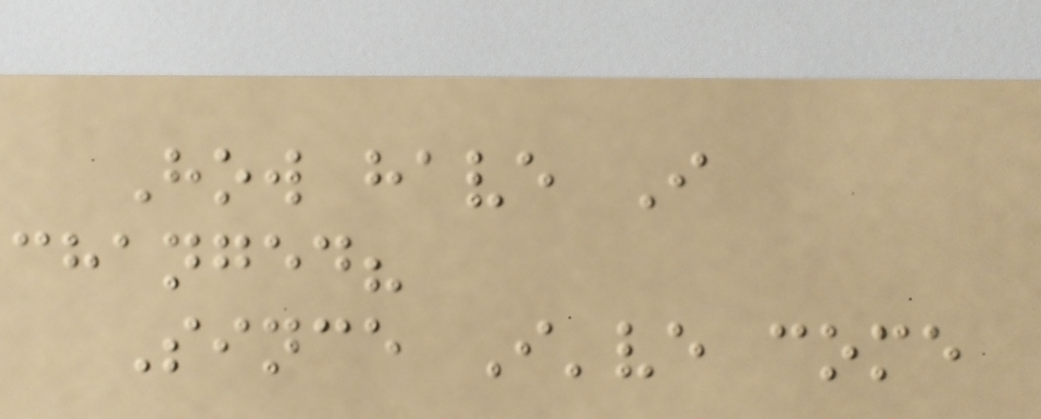How have I
changed?
Since I've come
